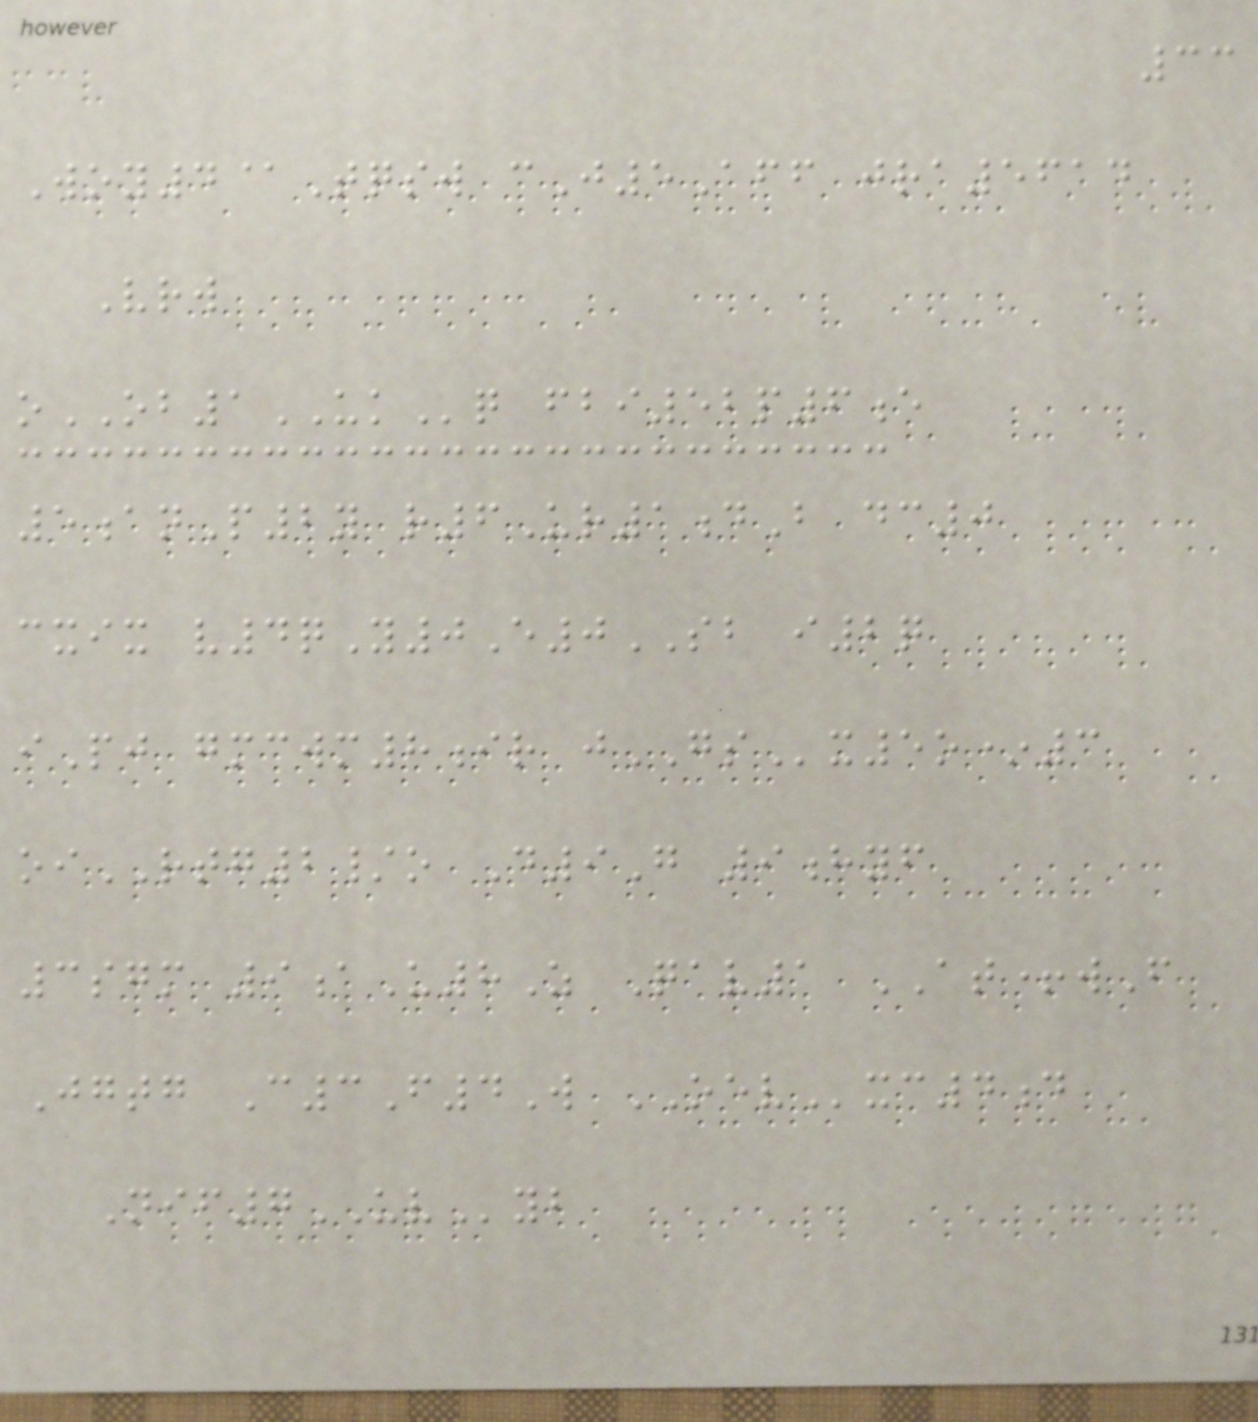33
Woy4@Tqsw cJ5Aff jra5614
Vrw
oOB1UKq fbi52p6e
5anP2y r6Ur1dB dc0
cxix v4qY0E0SB i2q
iPj gmcwm8ir jGSx5o*3
oiRTG2/o D9G 9hyf
3sgm 9aU8Z Qav1 AT+wF
Jgtg C3F4W OEVxc4d
Nif7UVyb
